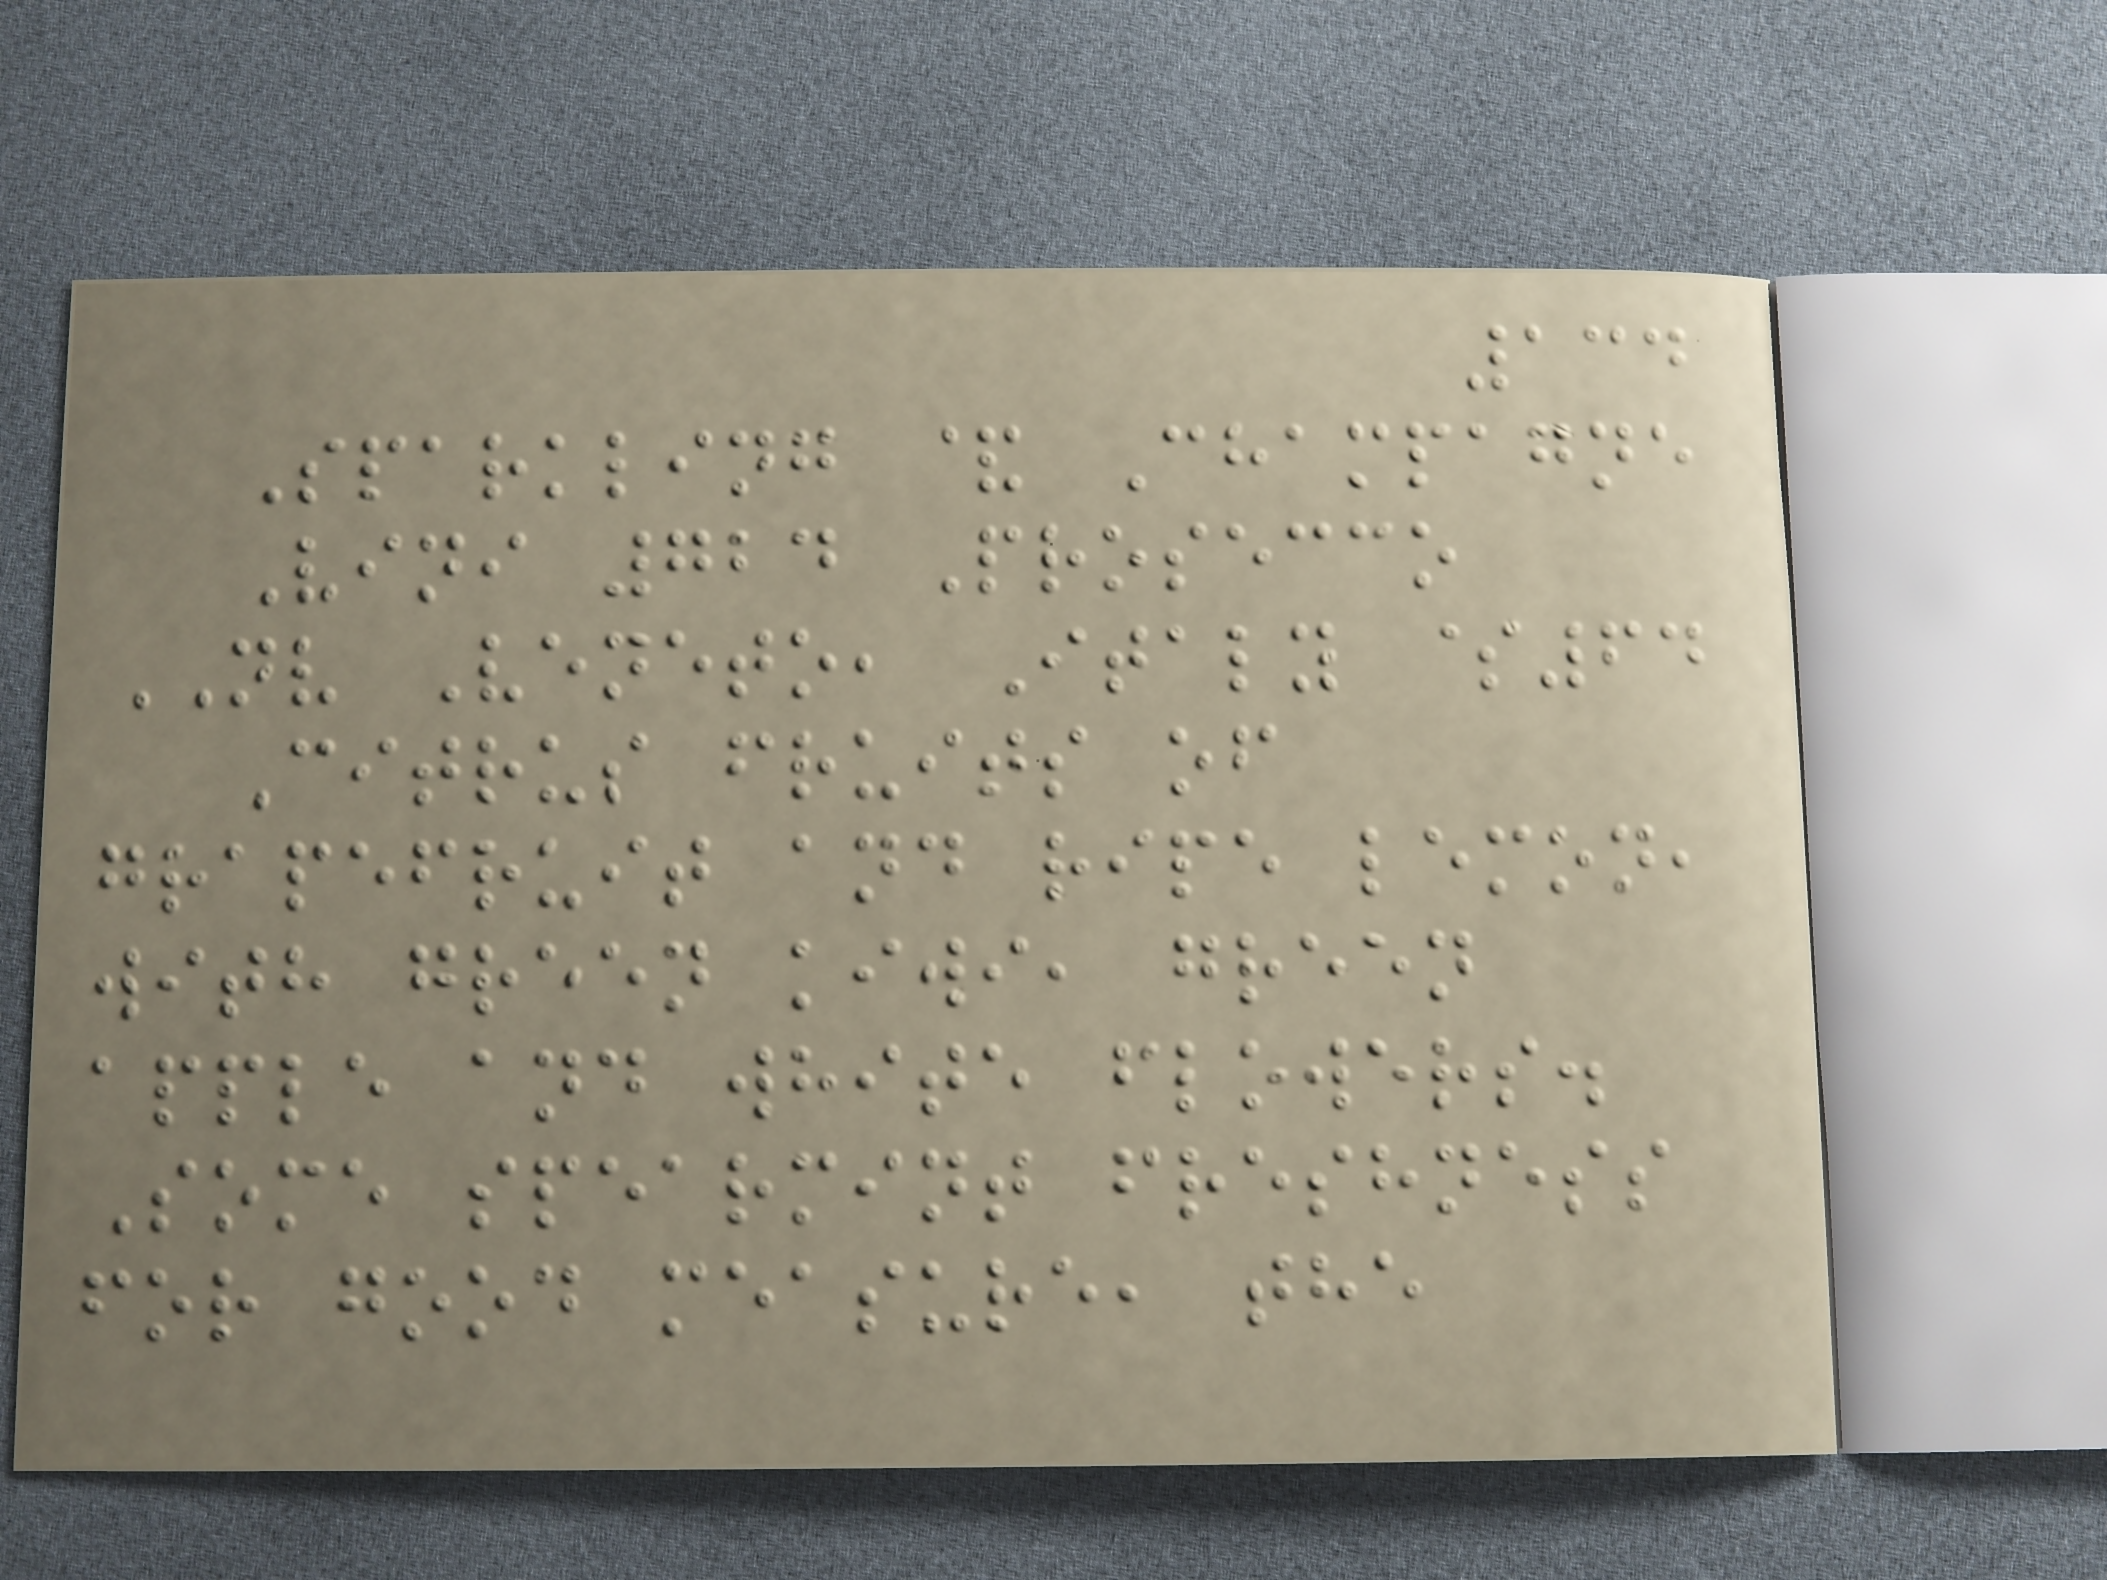134
Sparkling & Champagne
Vini 724 Prosecco
NV Veneto, Italy $64
Citrus fruits of
grapefruit and ripe lemon,
with green kiwi, green
apple and white flowers.
Some spearmint freshness
for good measure, the
